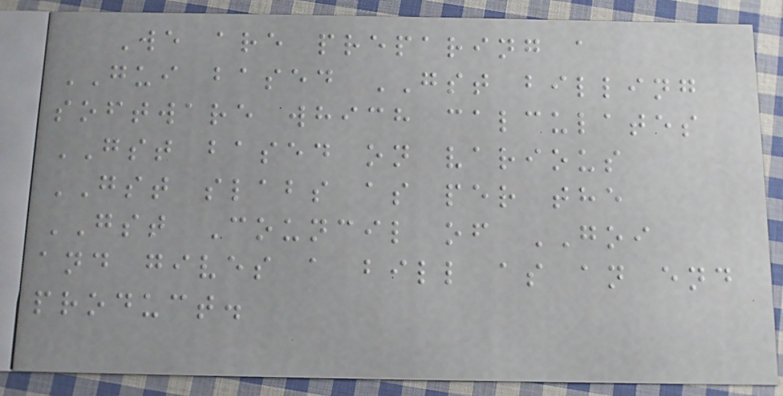We are preparing a
GUI based GST billing
software which calculates
GST based on various
GST slabs as per the
GST Council of GOI
and gives a bill as an end
product.
